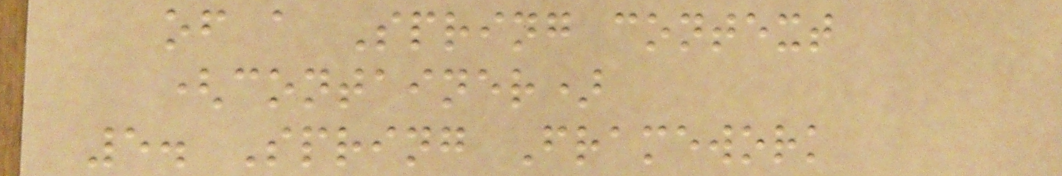of a Spring context
(container)
5. Spring Framework
